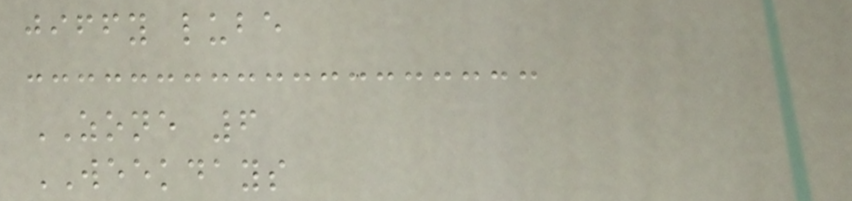jiffy lube
ZONE 6
WEEKDAYS
